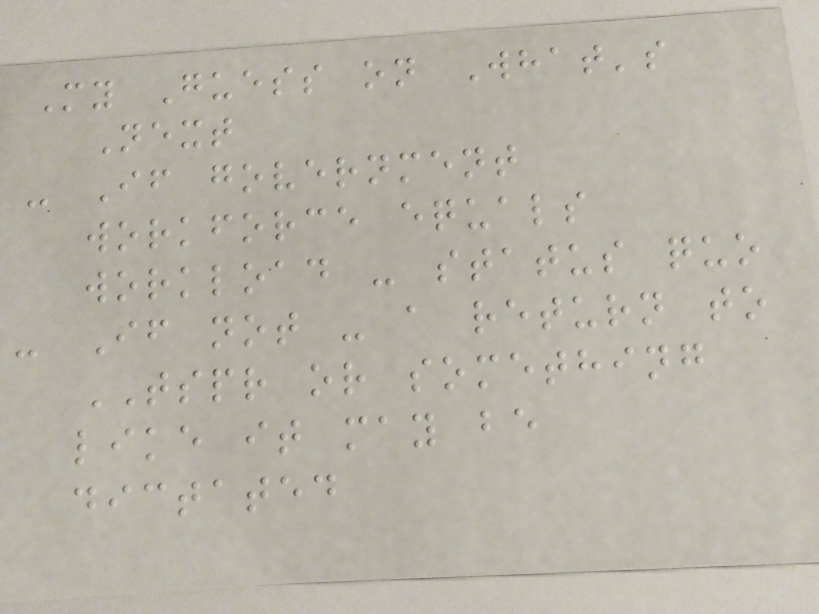My Guess on What's
Next
- If government
workforce equals
workload - status quo
- If not - a return to
TSPR or something
like it may be
dictated
